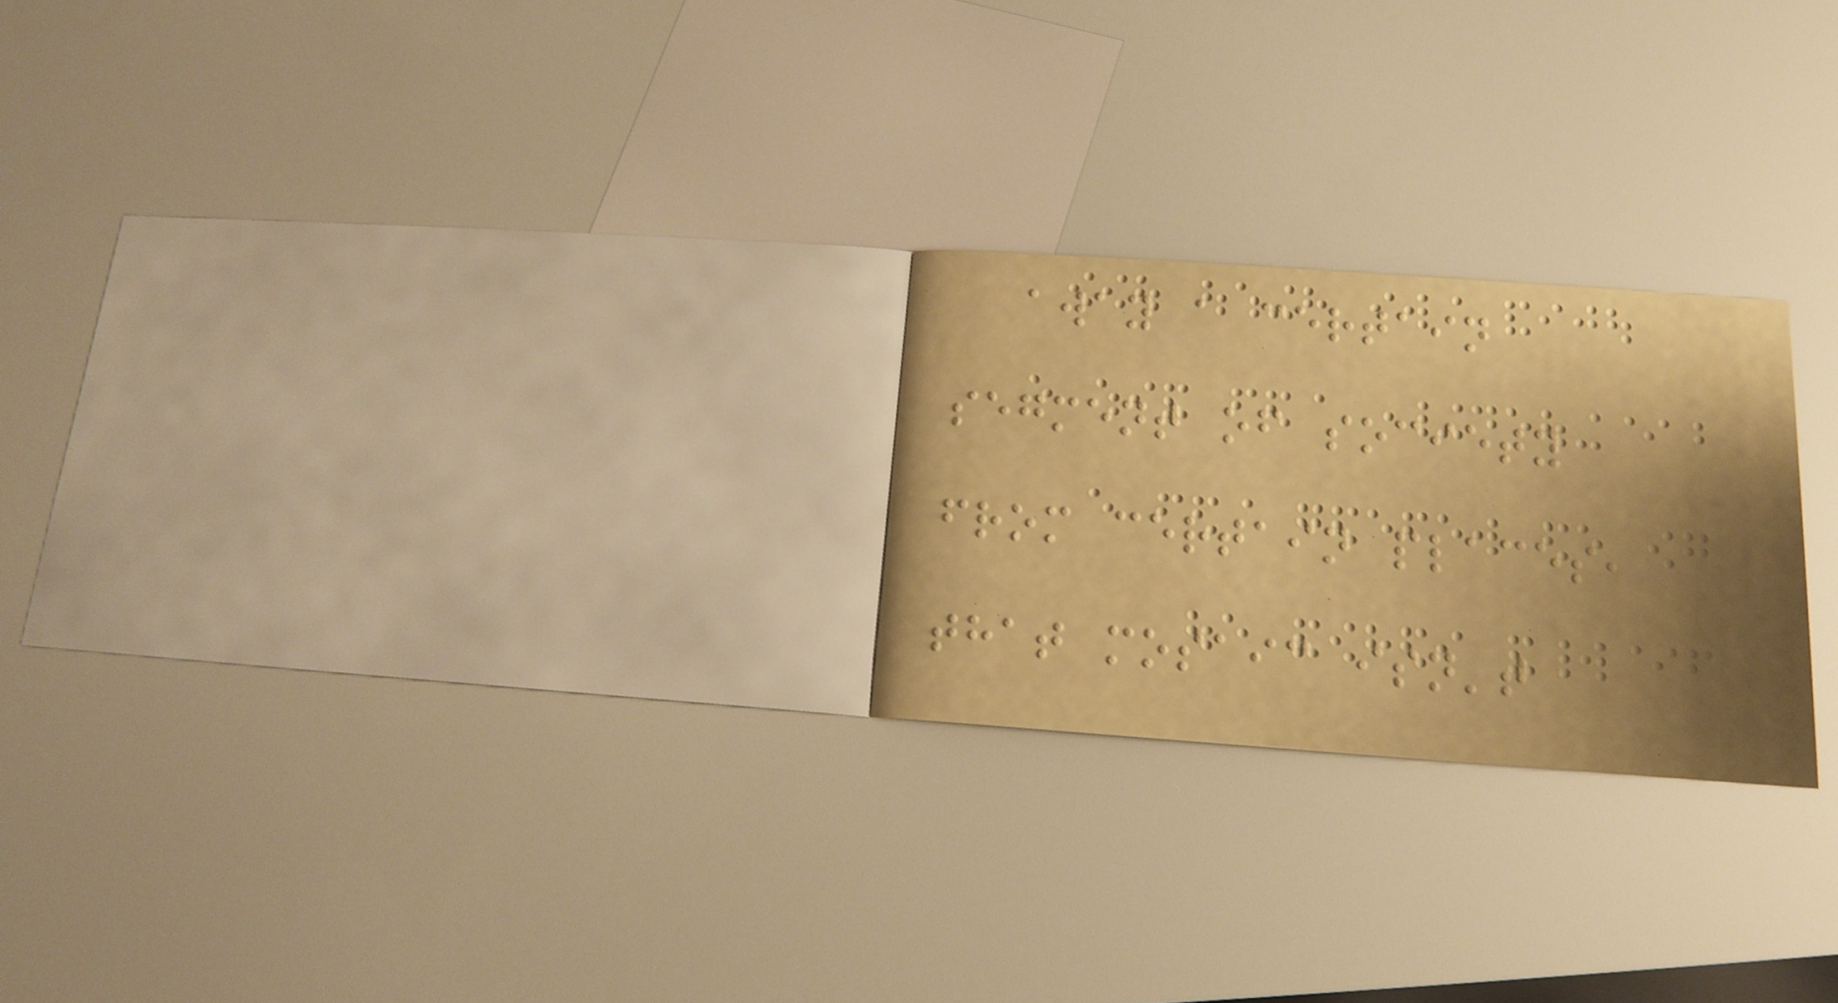away a certain
segment of society
from certain places,
that mosaic isn't
